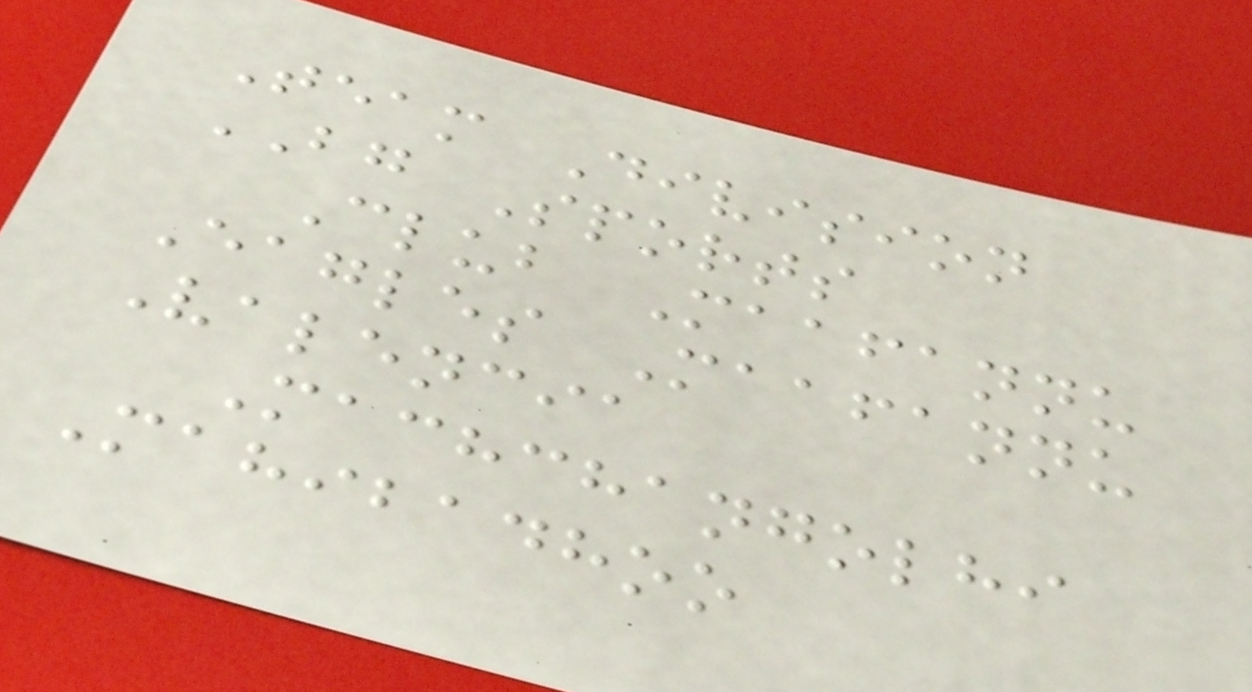Team Division
BG Sports
Club Maafannu
Eagles Maafannu
Valencia
Machchangolhi
Mahibadhoo
